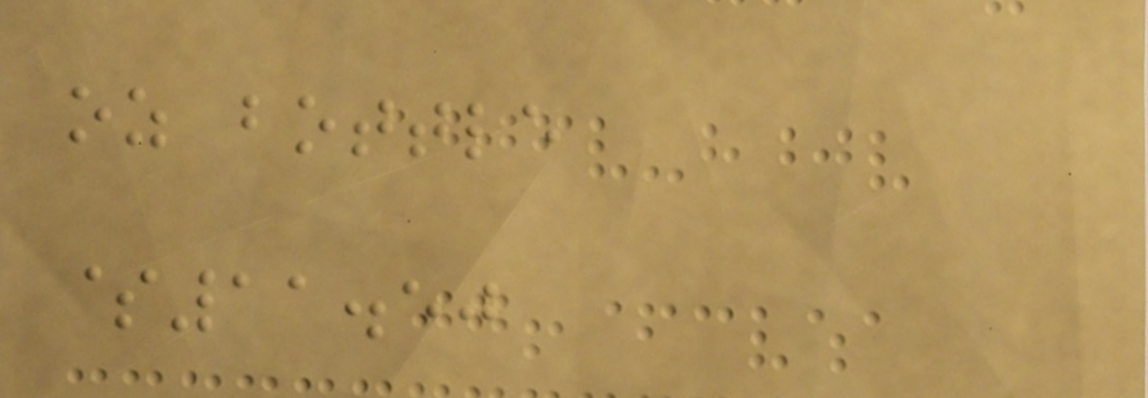oz bottle
$11.50
